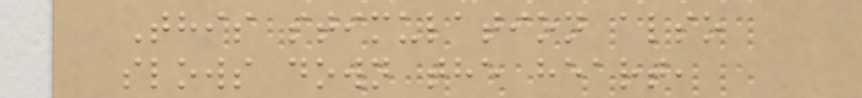This stimulation also
slows down the heart,
